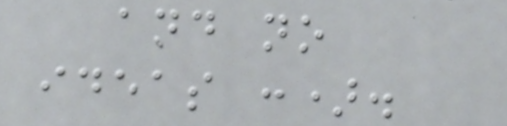and no
ideas :).
